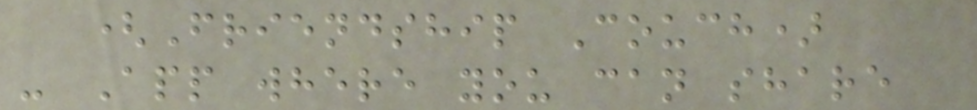(Friendship Couch)
- App where you can share
